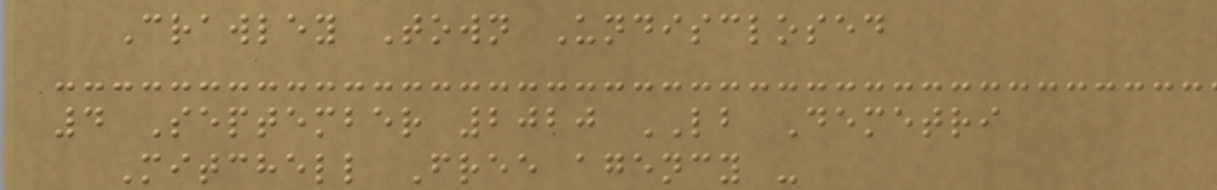Crawley Town Undisclosed
4 September 2020 LB Demetri
Mitchell Free agency -
